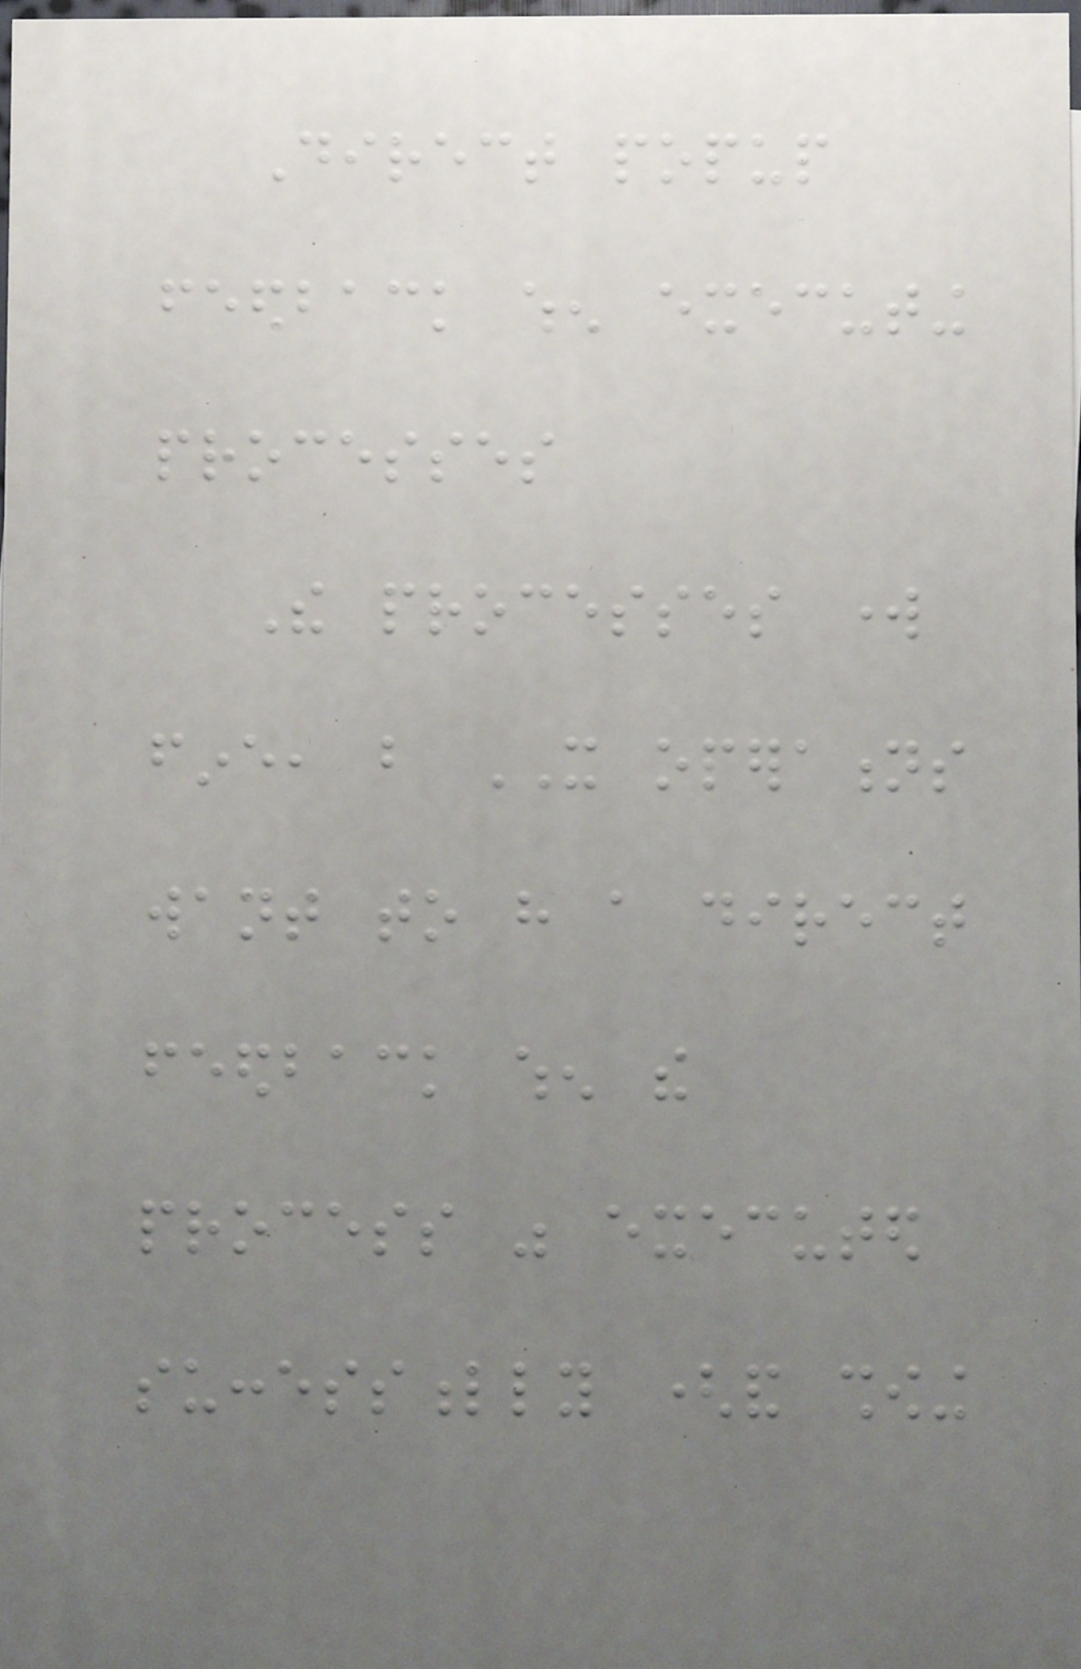Direct popup
feedback when executing
processes
The processes work
fine, but IT operations
want to have a direct
feedback when the
process was executed
successfully (and showing
